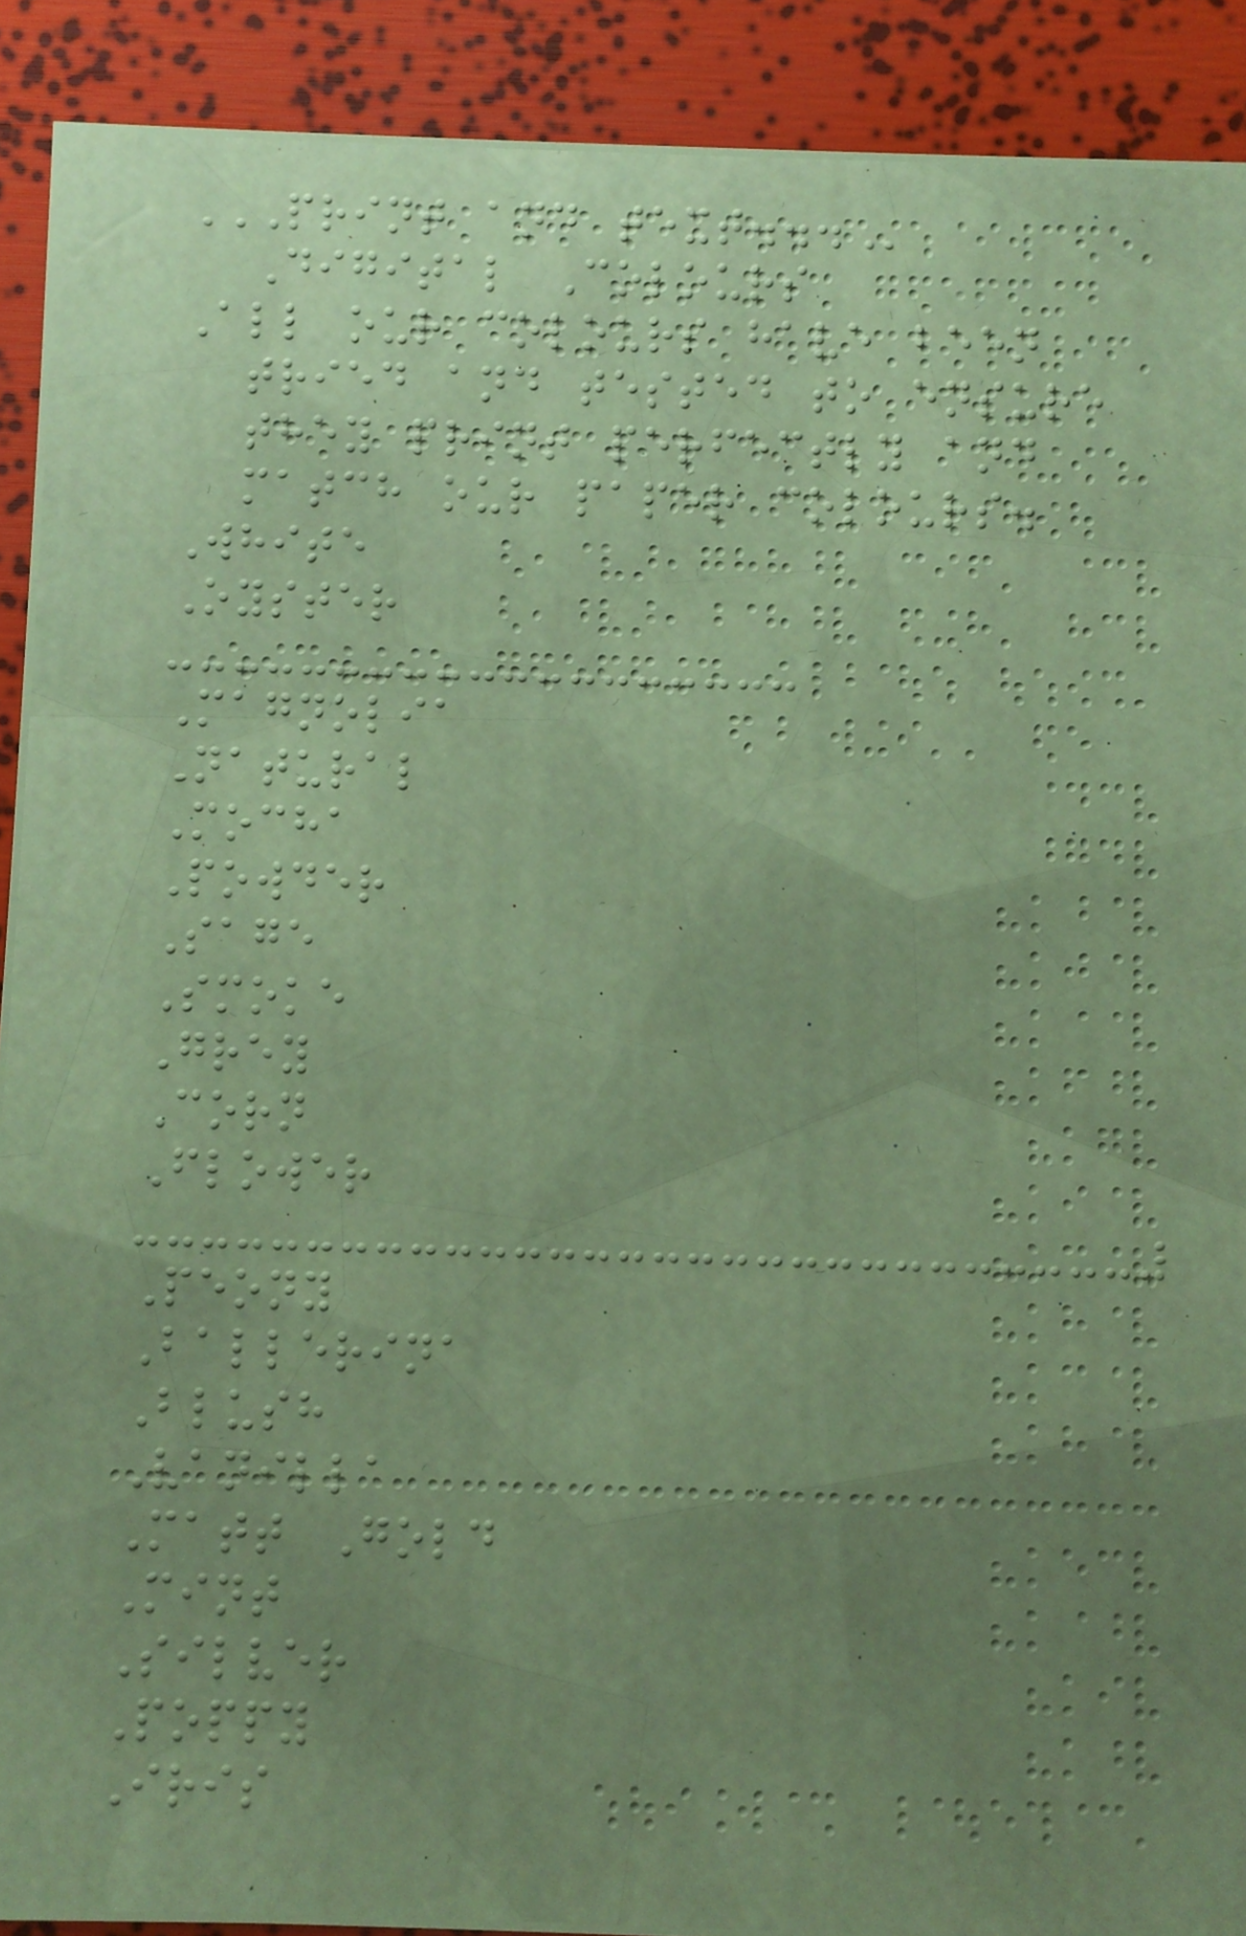PRINT AND TEXT...
Digital Colours
All our colours have been
tried and tested to ensure
they print perfectly and
match our paper colours.
White
Oyster
Magnolia
Natural
Mocha
Powder
Sage
Smoke
Grey
Corn
Flower
Peony
Ballerina
Blush
Vanilla
Matt Gold
Mint
Silver
Poppy
Iris
